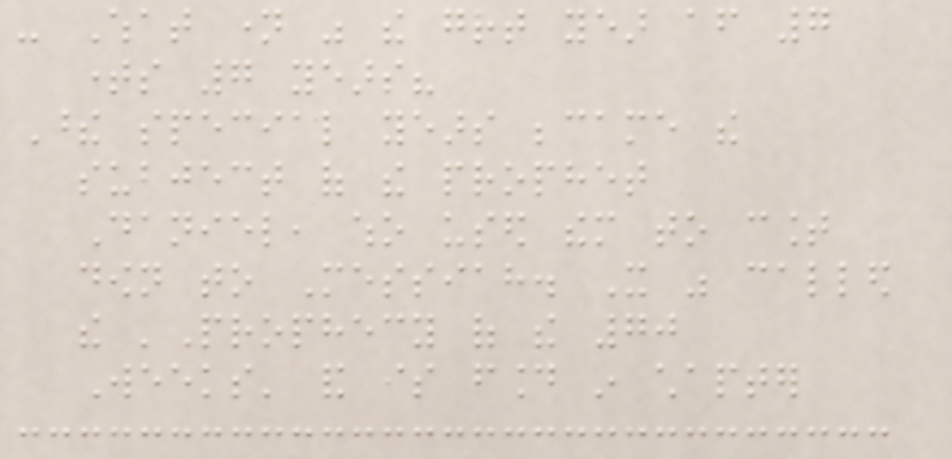- What name was the great year after 7
times 7 years?
These special years became the
subject of the prophet
Daniel, who used them to count
down to Messiah. It was called
the 'Prophecy of the 70
Weeks' and is found in chapter
